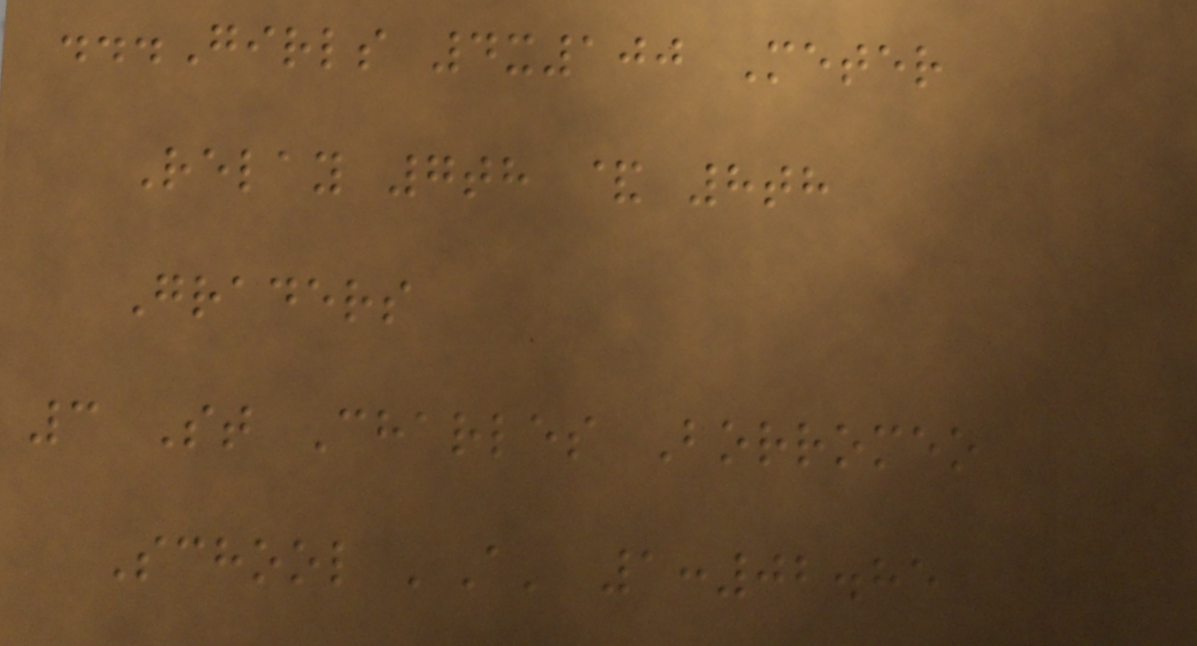...Girls 4x100 Meter
Relay 7th & 8th
Graders
3 St Charles Borromeo
School 'A' 1:02.85
